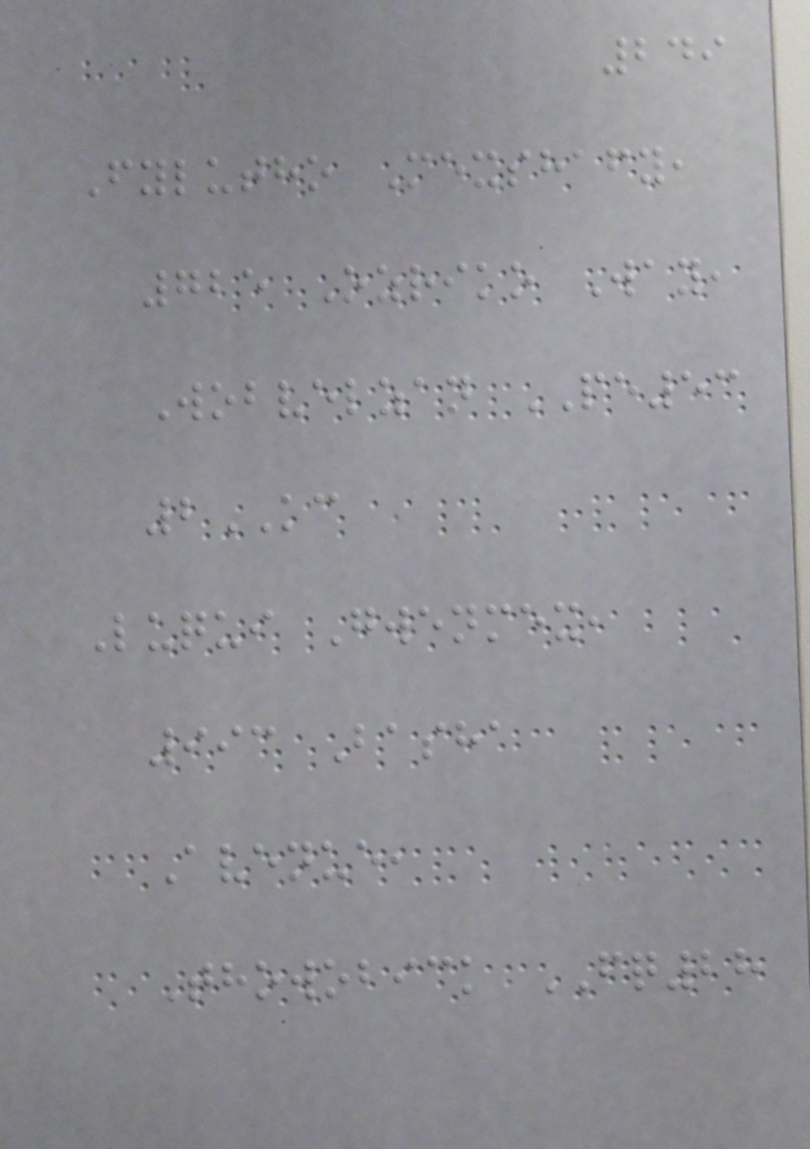249
Fylutho Mexshafy,
725 Ozriko Way,
Wobvelzan PE53
2KC
Luqui Gwenmex,
993 Basha
Avenue,
Thowobick FQ28
